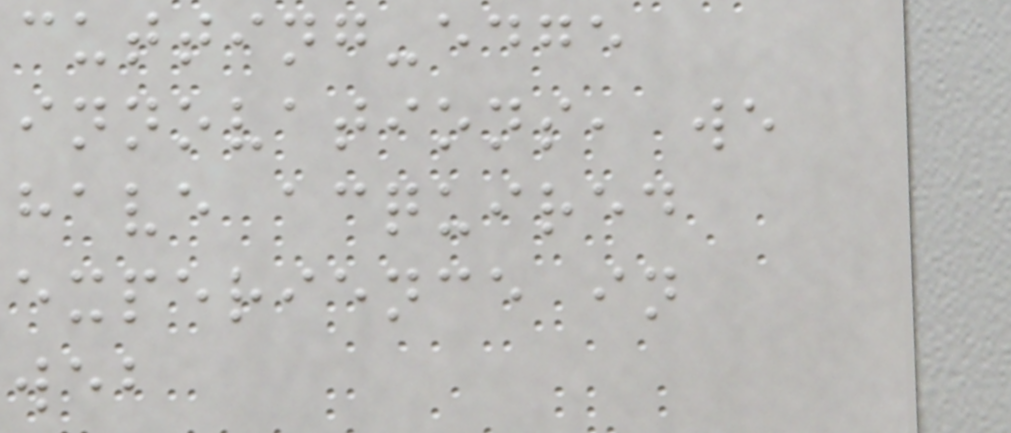cutting-edge
innovations, we
have acquired
experience in
web
